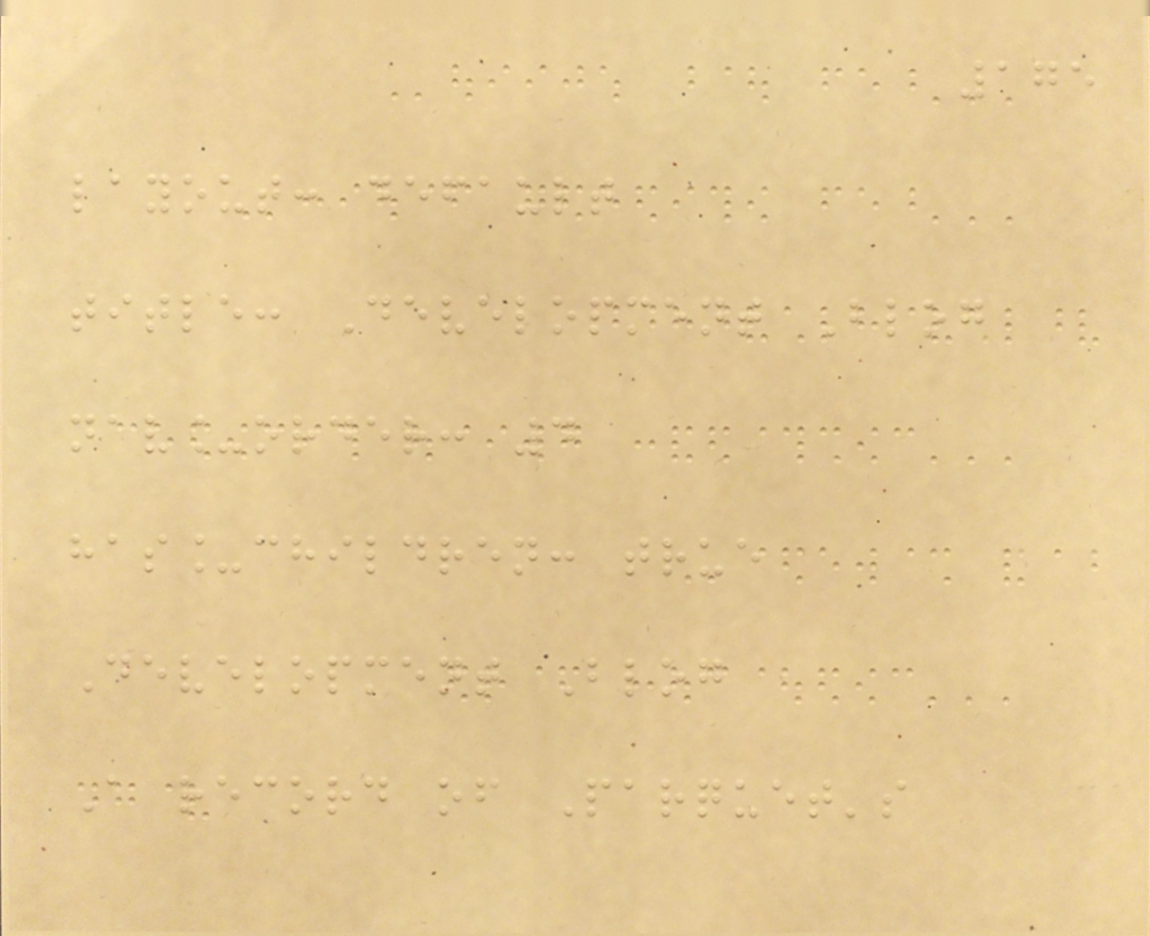175
layout: default
title: Development Blog
nav_order: 4
has_children: true
Development Blog
A record of Parquet's
